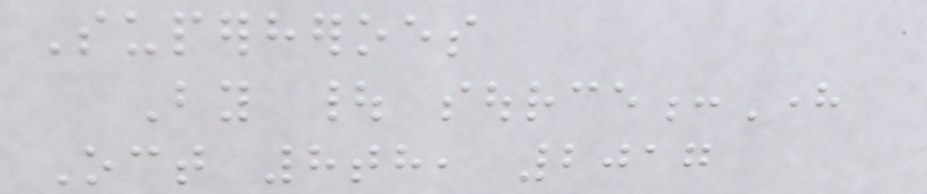Superheroes
By | source:Here
Oct 8th, 2017
